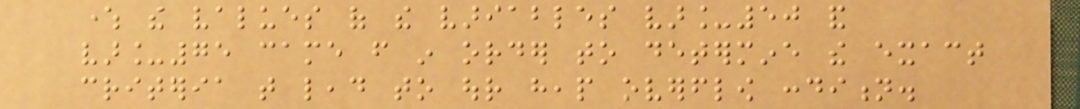where the values of the variables var_50 and
var_75 came from in order to determine the exact
criteria that lead to our heap overflow condition.
